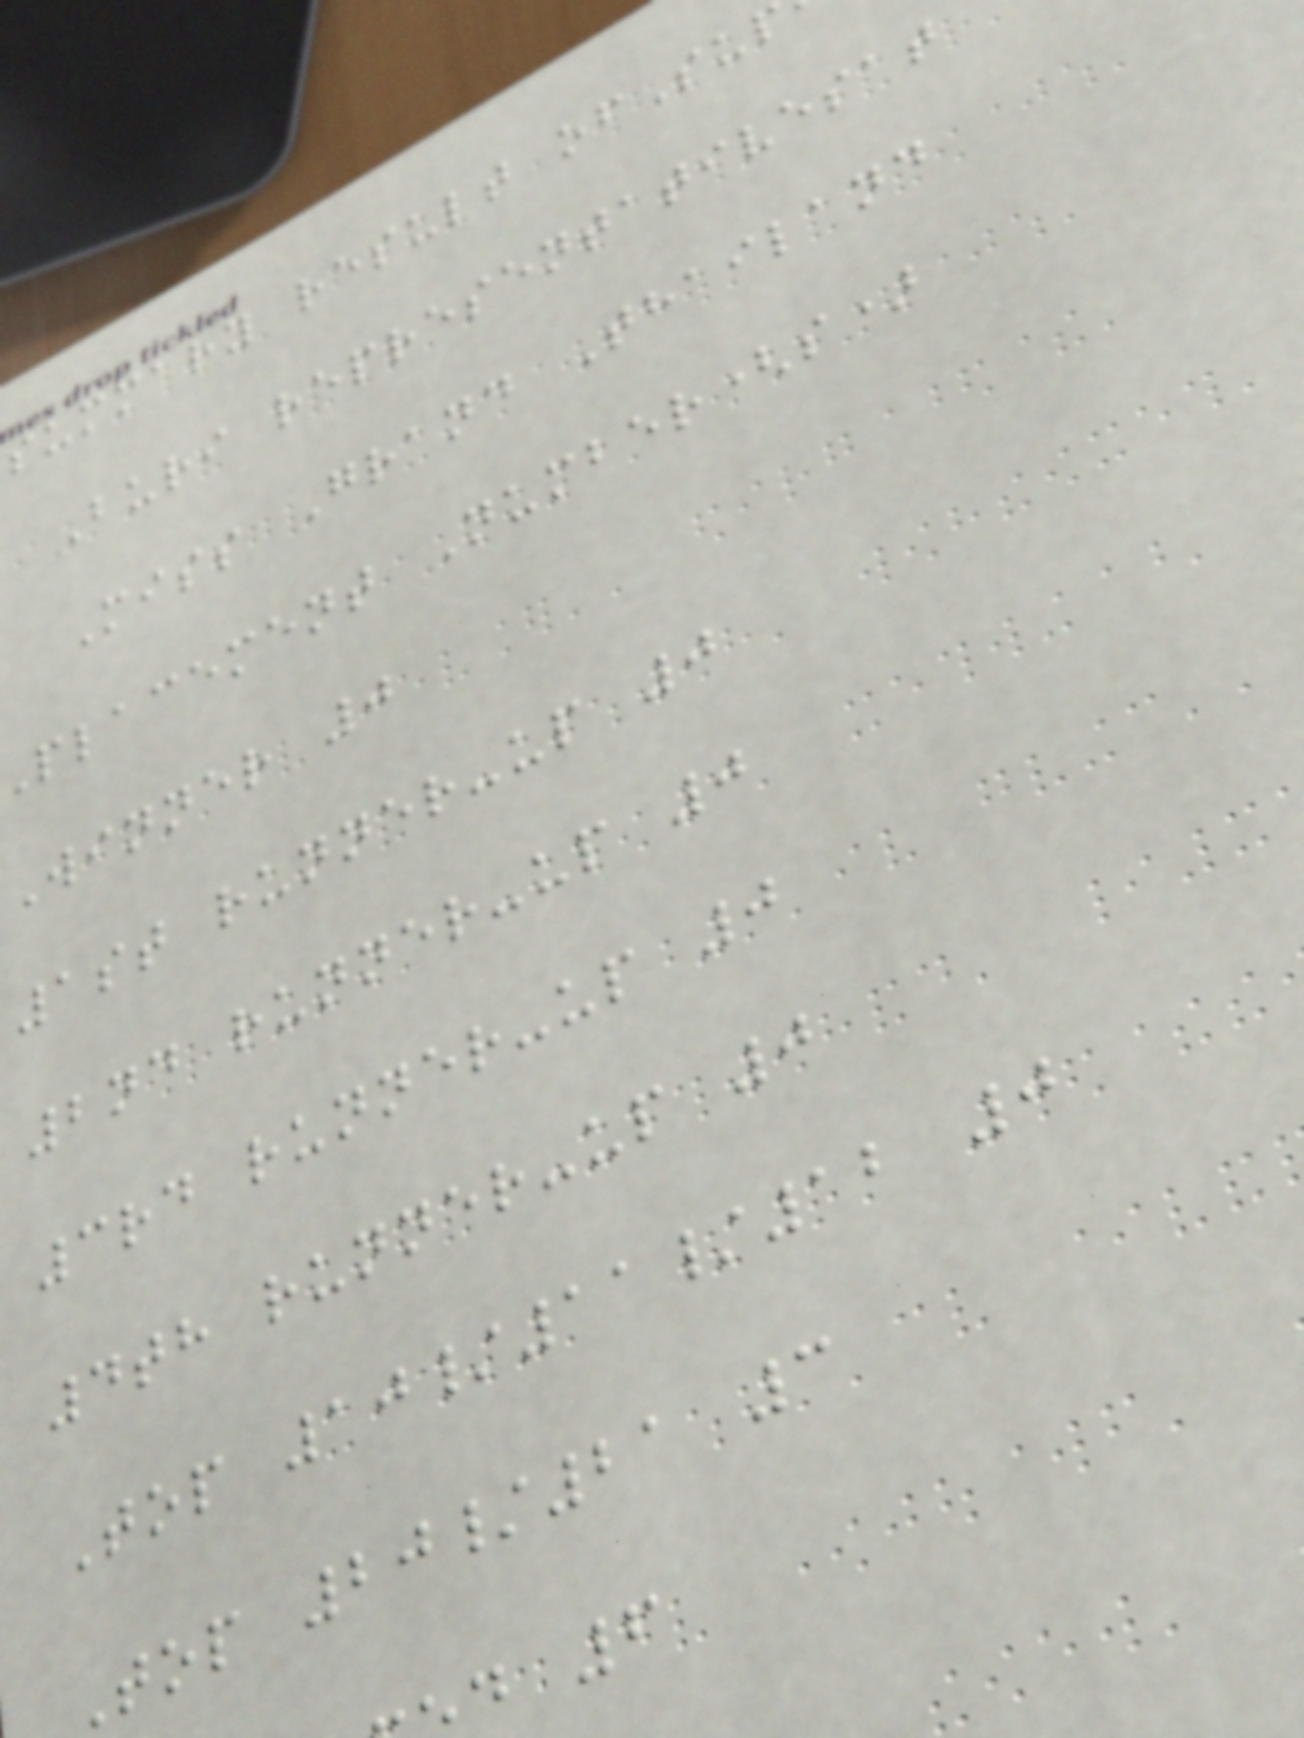summary result ofSup
Buri representativesat
Miss Grand Thailand
placement Number(s)
Winner 0
1st runner-up 0
2nd runner-up 0
3rd runner-up 0
4th runner-up 0
Top 10/11/12 0
Top 20/21 3
d 6
